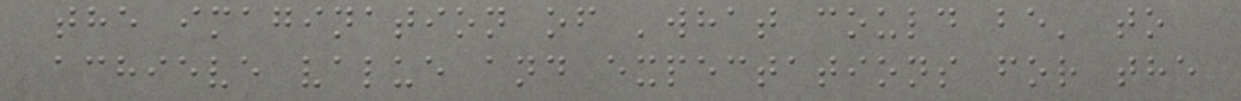the imagination of 'what could be' to
achieve value and expectations for the
